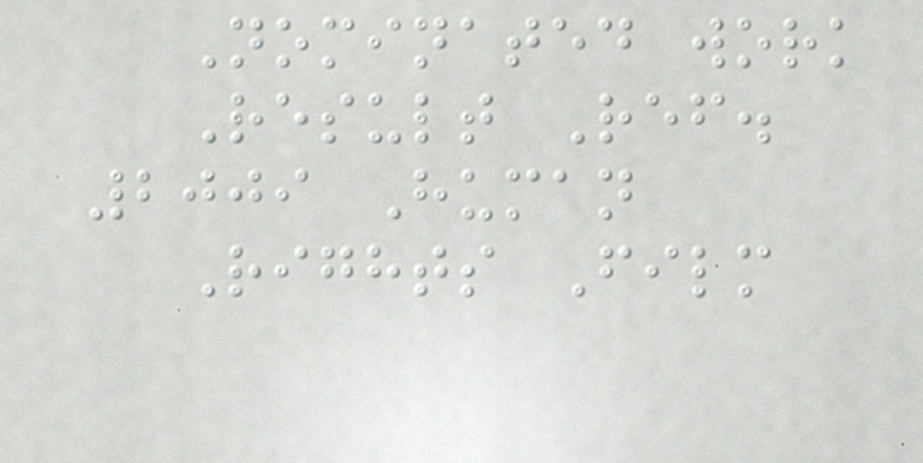Nominated work
Result Ref.
2009 Human
Rights Film
